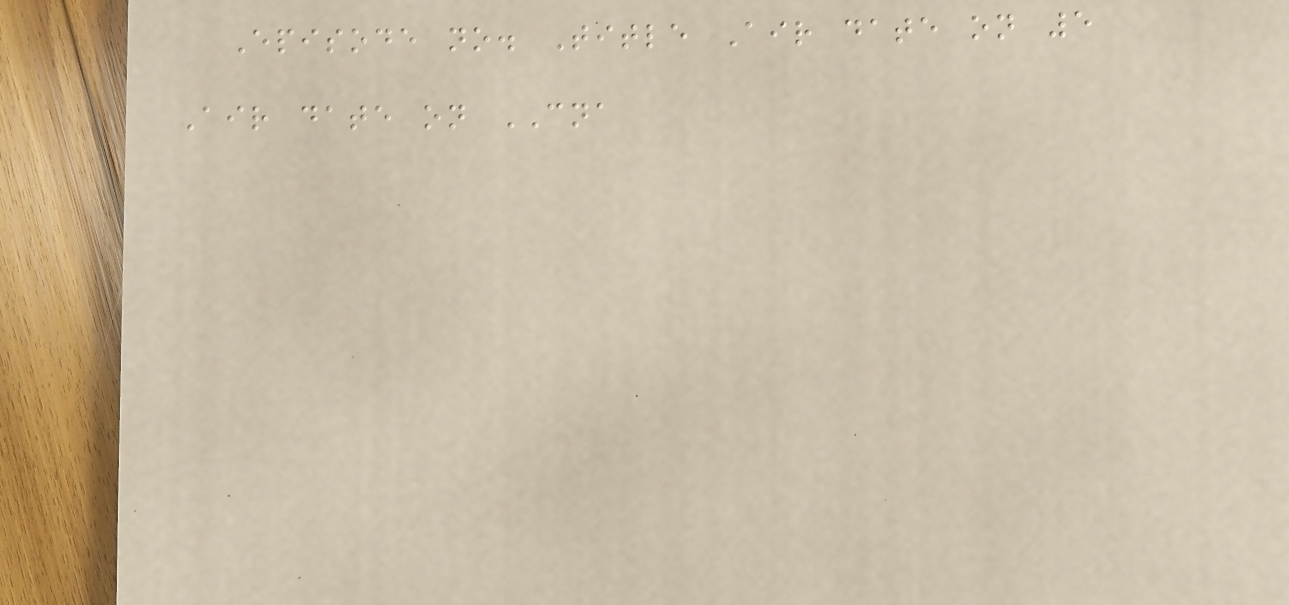Episode no. Title Air date on 5
Air date on CNA
